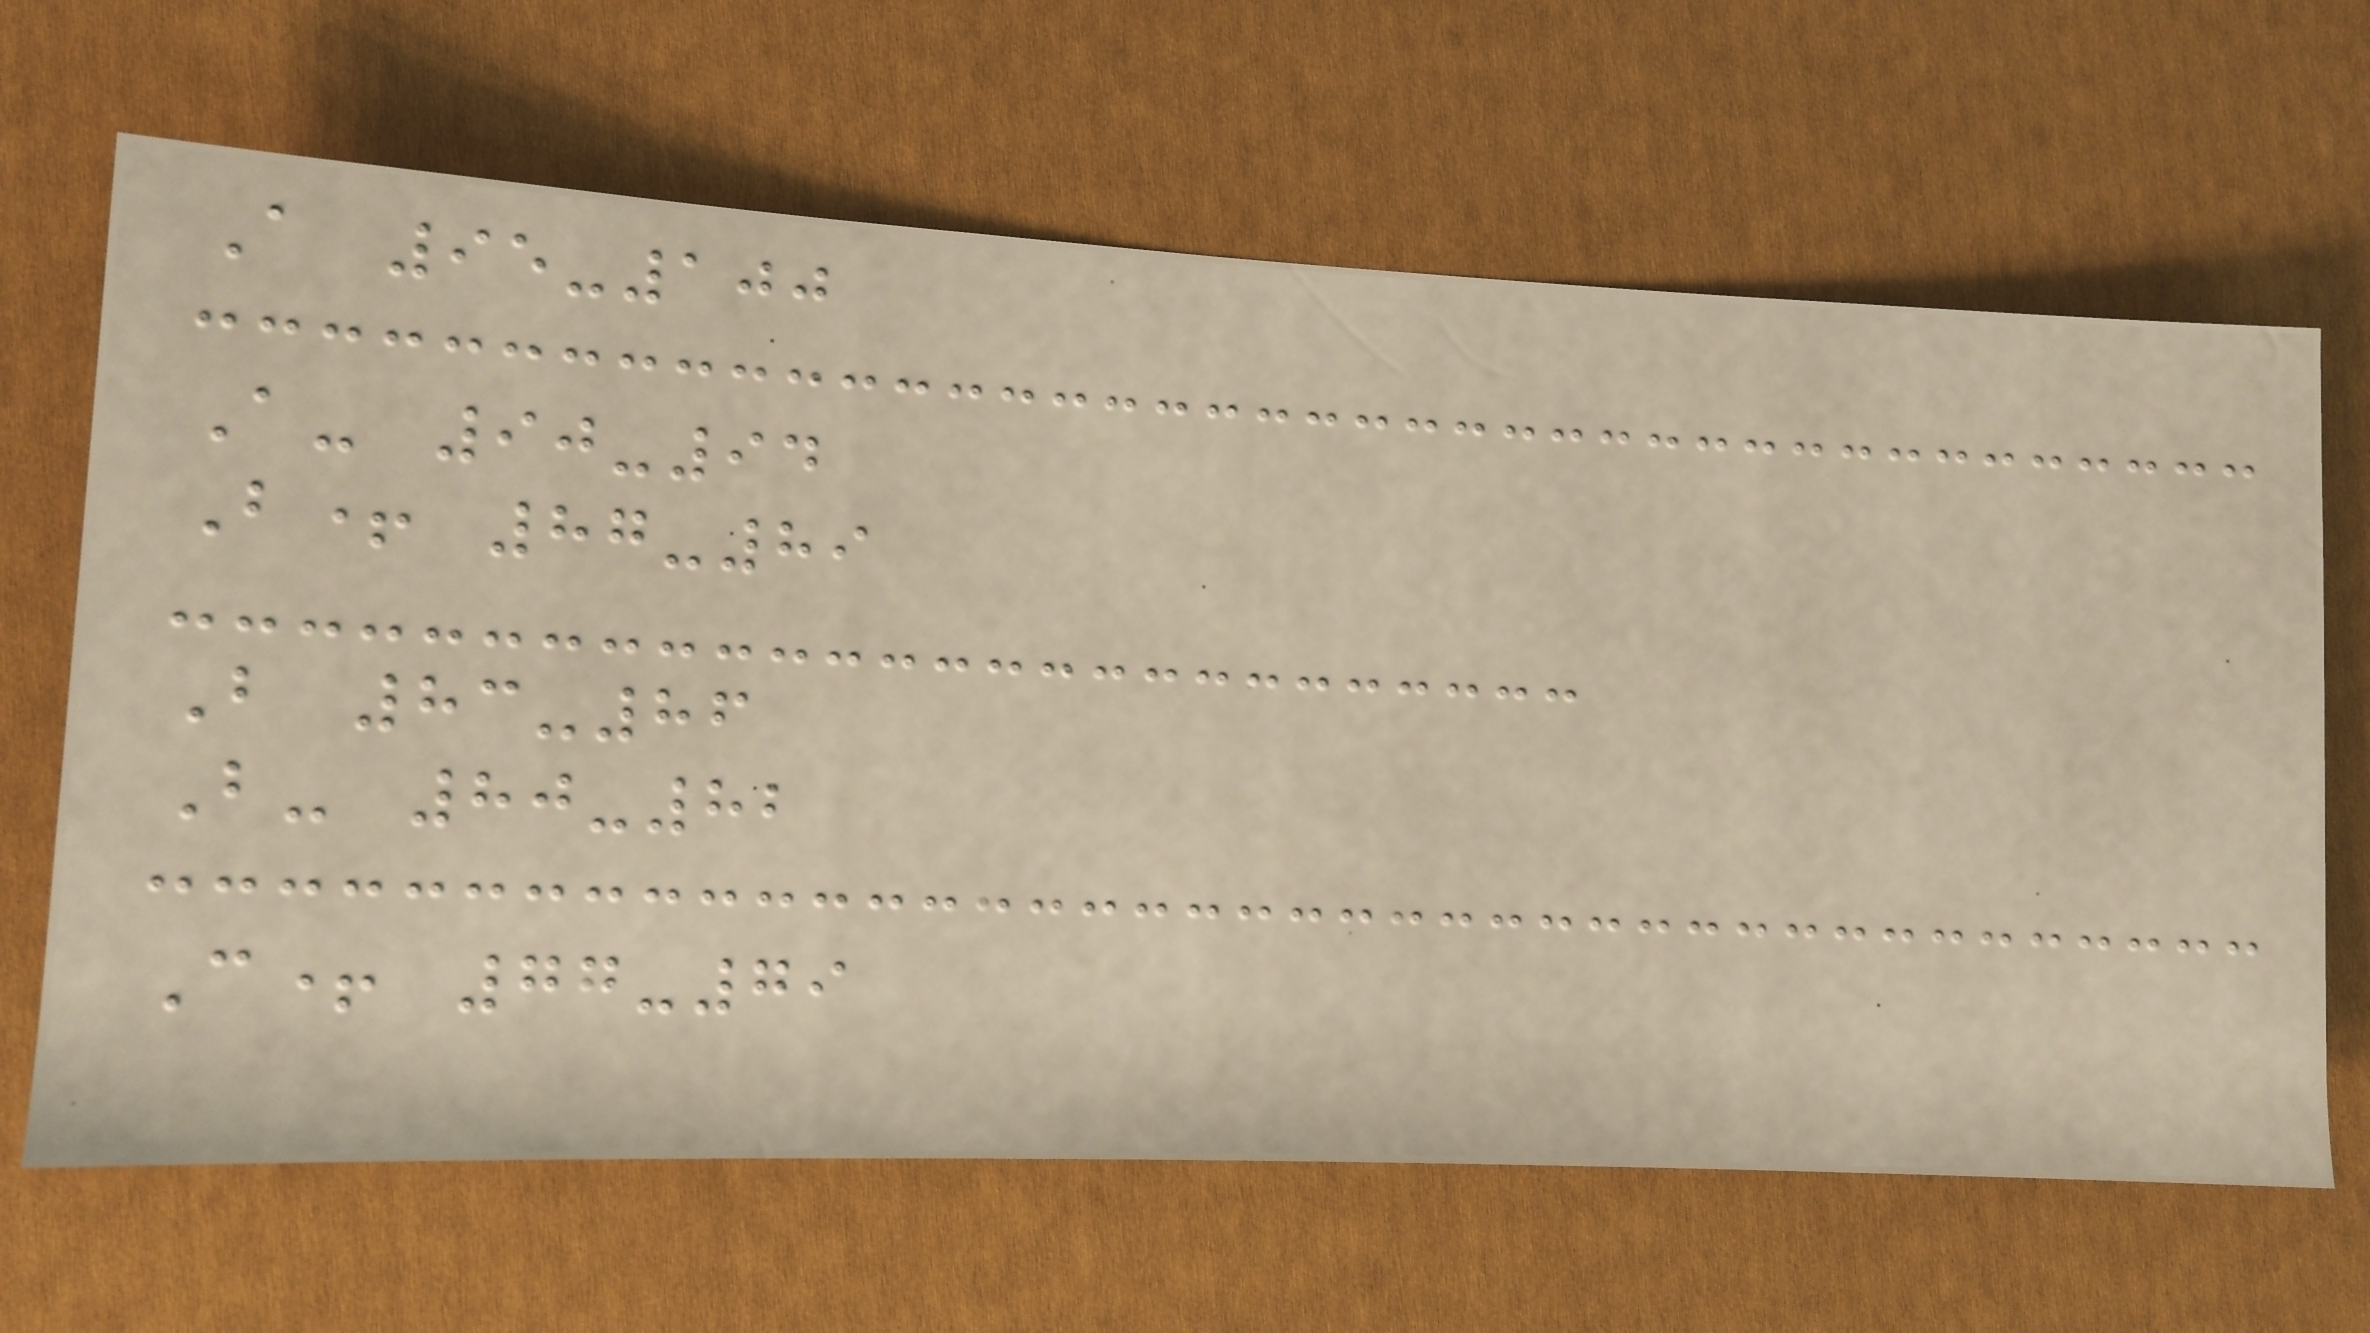A 95-100
A- 90-94
B+ 87-89
B 83-86
B- 80-82
C+ 77-79
